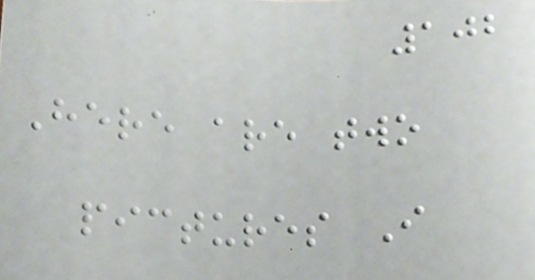102
Here are two
pictures I
